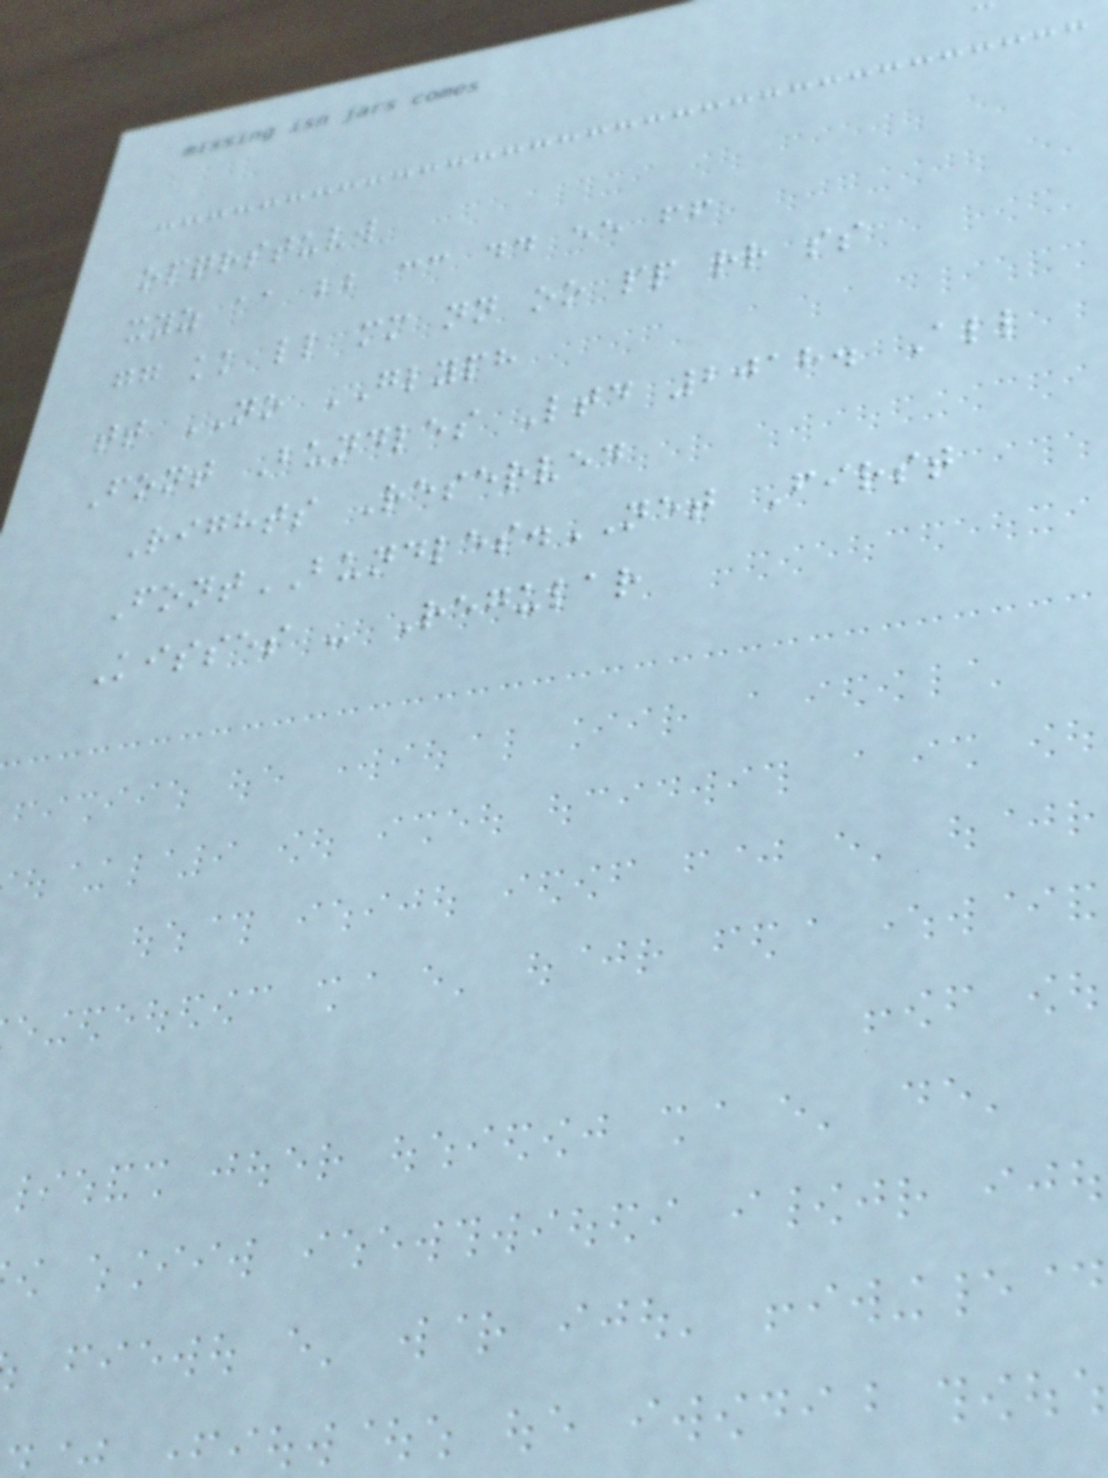opqrstuvw
xyz aa bb cc dd ee ff
gg kk ll mm nn oo pp rr ss
tt NO GLYPH
Font Bundles Ltd 2018. All
Rights Reserved
FontBUNDLES.NET First
Kisses - Regular
